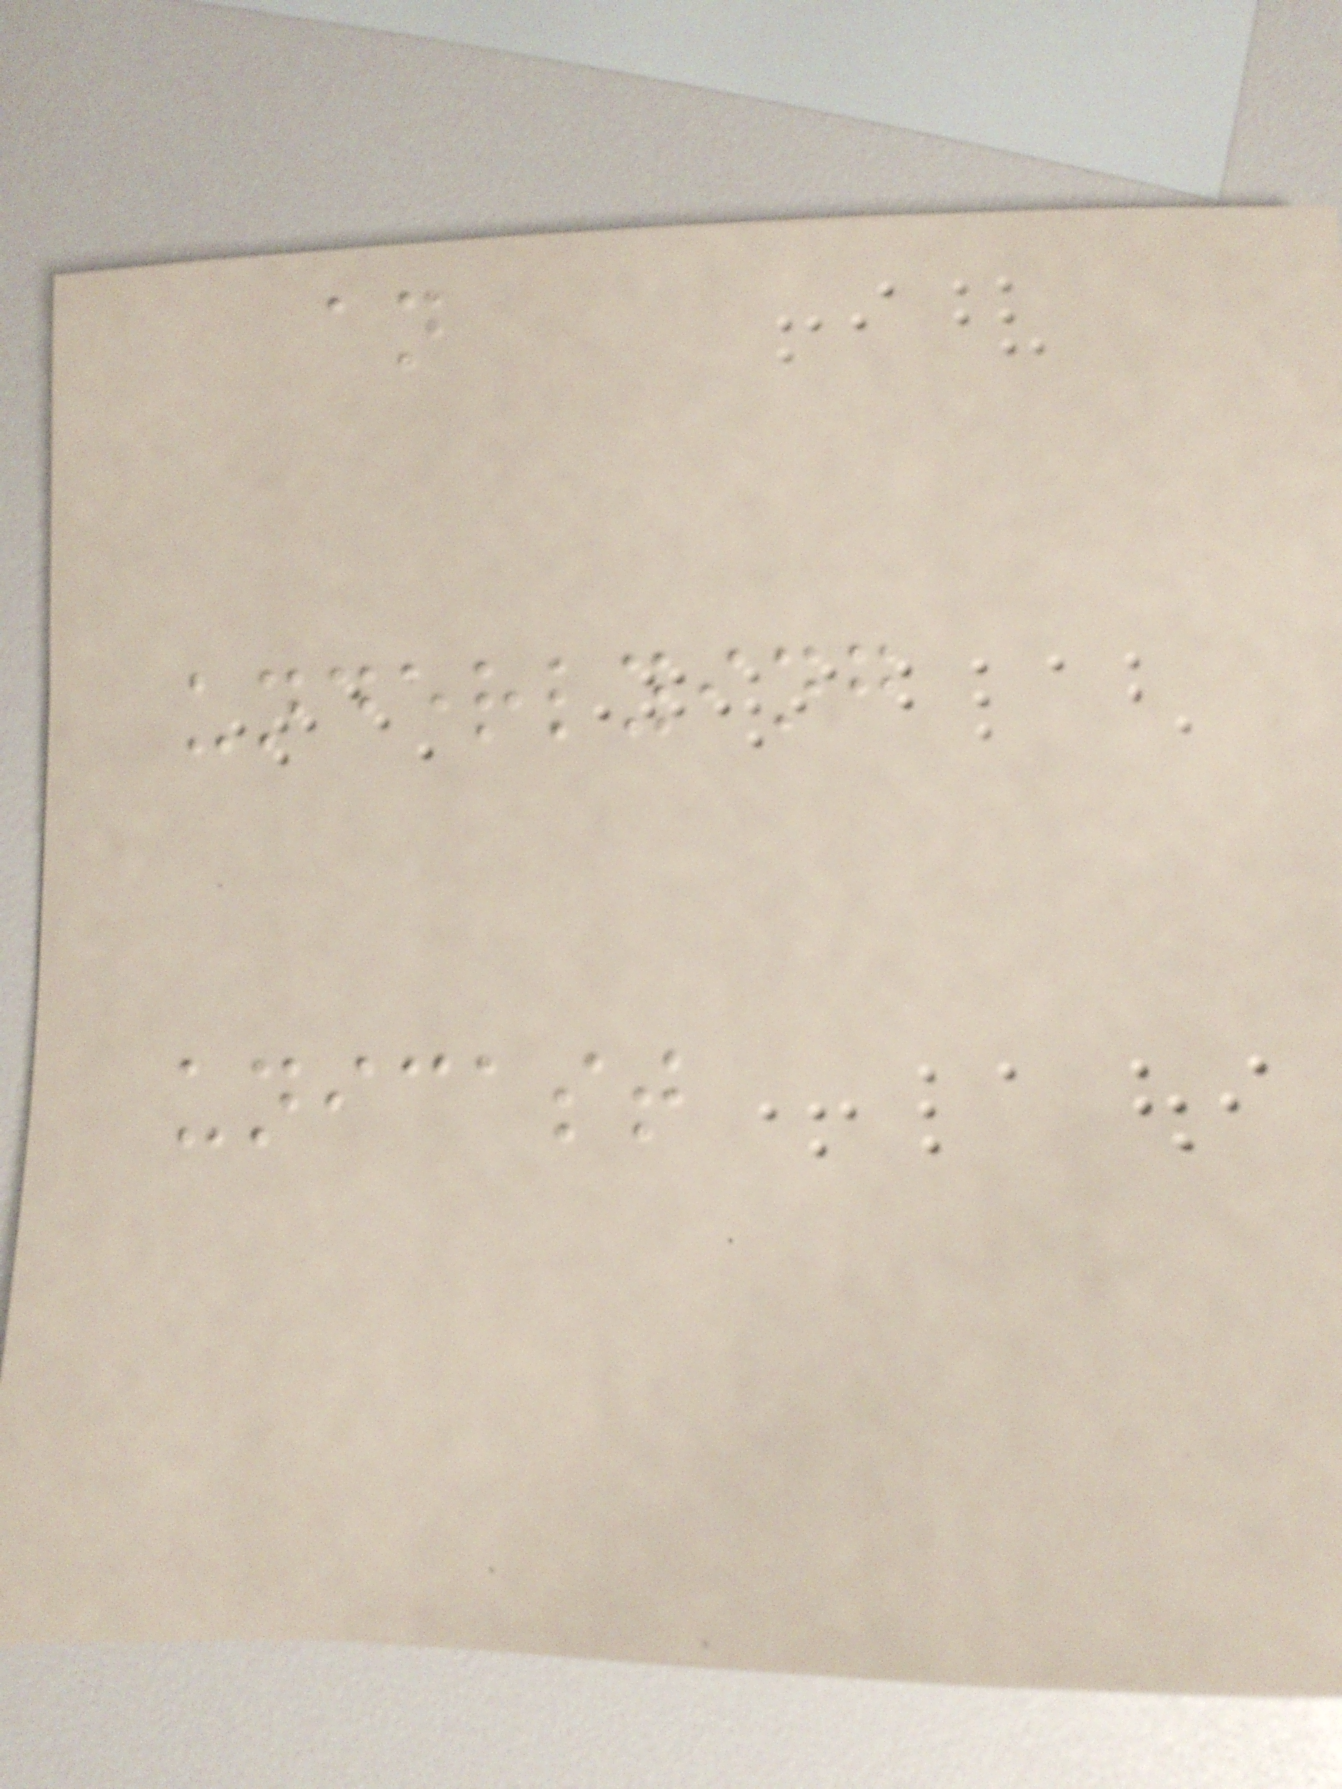an
underlying
unicast
